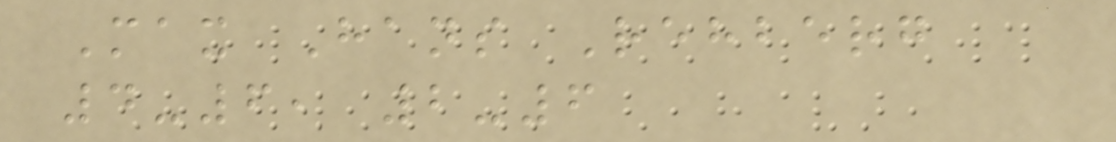Max Hans Rehberg
4-6, 2-6
